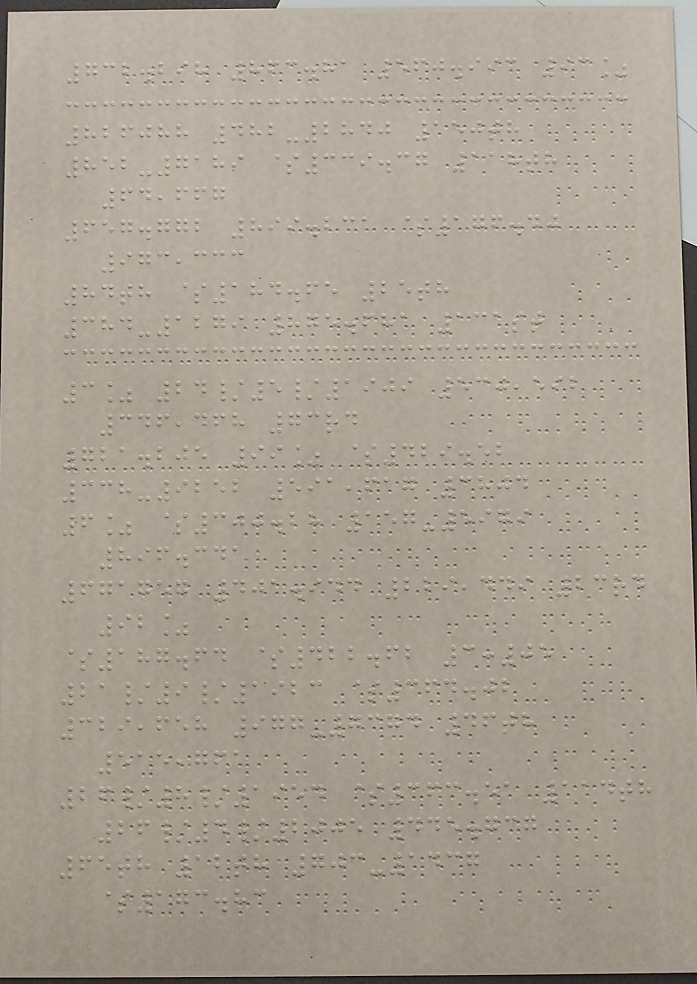732.298 863.81 560.993 93%
826088 482-2840 150th
852-7189 $339.37 118th
64,667
657.772 899.231 $176.40
973,333
84th $184.65 25th
384-1279 875.681 131st
3% 24/5/1909 530,592
346,468 73rd
721.205 99% $429.52
338-9252 591,617 3804
6% $300.28 157-5979
896.341
671757 401.944 229,449 23rd
92%
$187.64 $422.62 3:05
21/9/1923 $364.02
329,658 977-7374 46th
515,761
26/8/1954 $363.51 114th
26/4/2005 445.737
65th 12th 703-1437
$173.83
